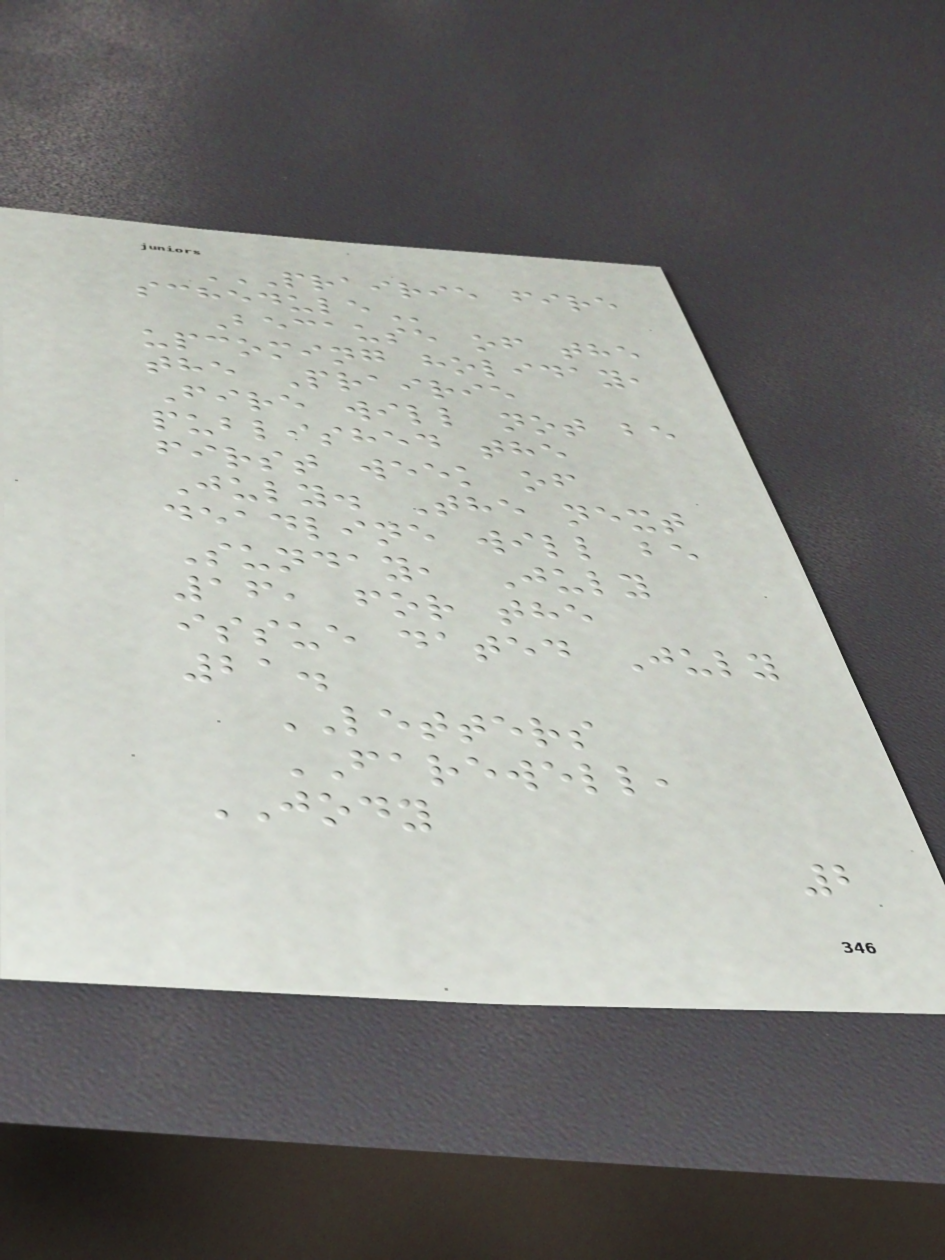PRAIRIE FIRE
SCHEDULE
Because of the
upcoming holiday,
the Prairie
Fire will not be
published the
first week of
July. The next
deadline will be
Sunday, July
16, for the
issue dated July
21.
LETTERS
FAREWELL,
JODY
2
